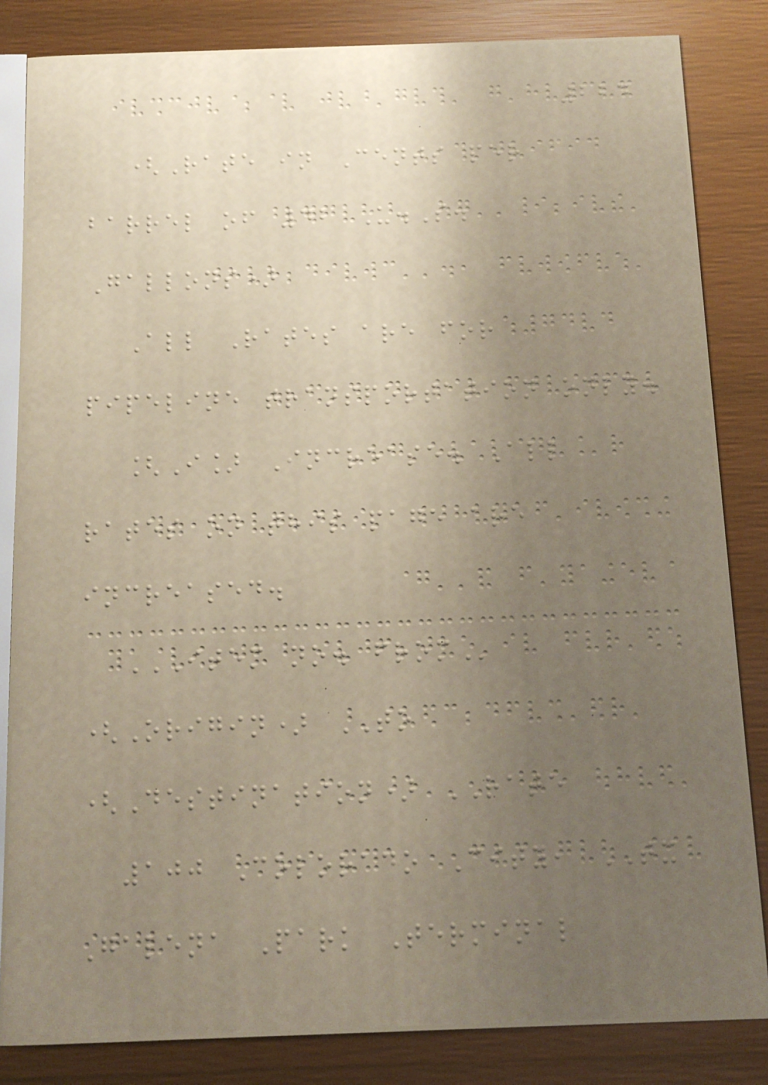224
(Rate in Cents per
barrel of 42 U.S.
Gallons)
All Rates are for
pipeline transportation only.
[I] Increase. All
rates on this page are
increased.
ITEM NO. FROM
(Origin) TO
(Destination) RATE
100 Colorado City, TX
Galena Park Terminal
